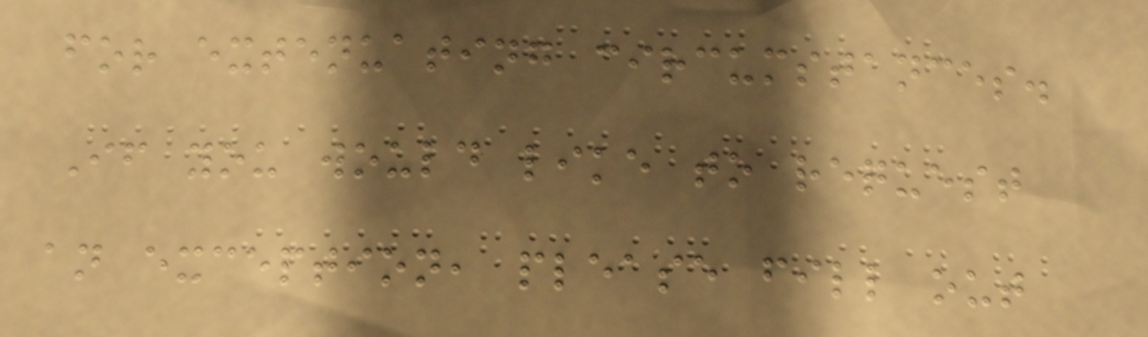for extenuating circumstances.
If you would like to request
an exception, please fill out
